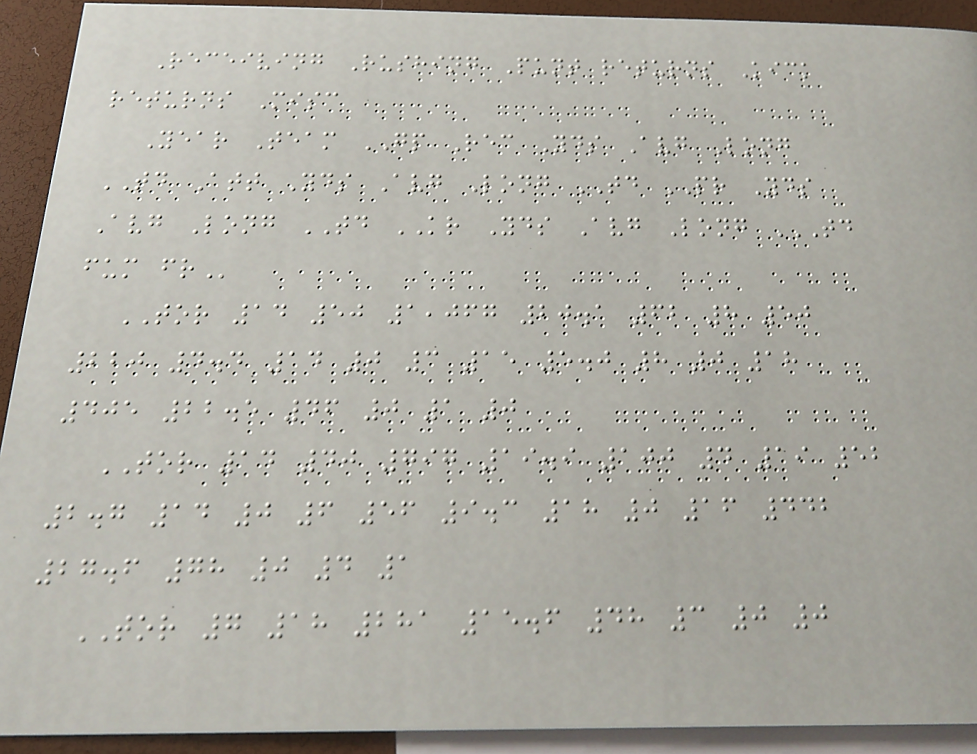Receiving Rushing Punt returns Kick
returns Misc
Year Team GP Rec Yds Avg Long
TD Att Yds Avg Long TD PR Yds
Avg Long TD KR Yds Avg Long TD
FUM FR
TOR 14 50 1,067 20.1 62 8 50
220 4.4 14 0 3 15 5.0 8 0 18
405 22.5 46 0 1 0
TOR 14 40 797 19.9 100 4 19 52
2.7 14 0 6 56 9.3 18 0 16 442
27.6 78 0 4 1
TOR 7 18 281 15.6 48 3 0 0
